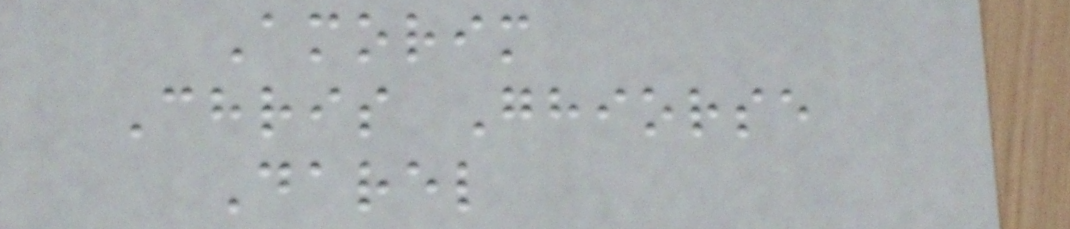Amorim
Chris Ghiorse
Darel
